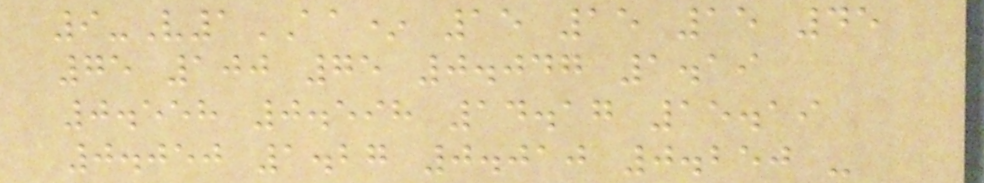9-V1AA* 15 15 15 45
75 100 75 0.047 1.19
0.558 0.598 14.17 15.19
0.050 1.27 0.010 0.250 -
